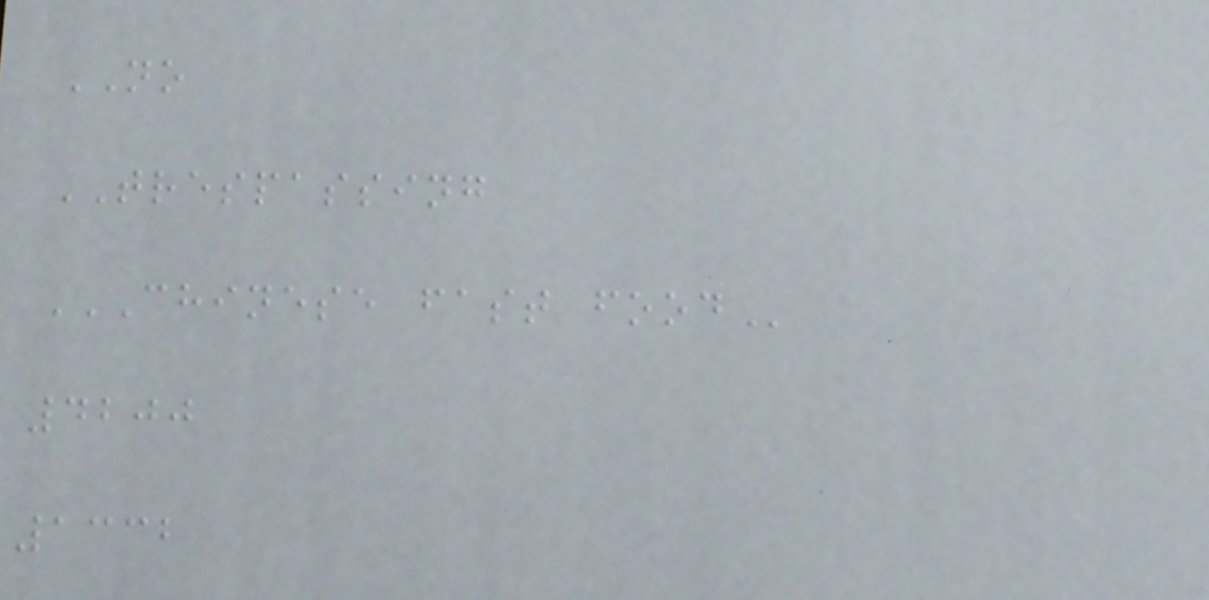NO
TRESPASSING
CHINESE FAST FOOD
4200
1332
